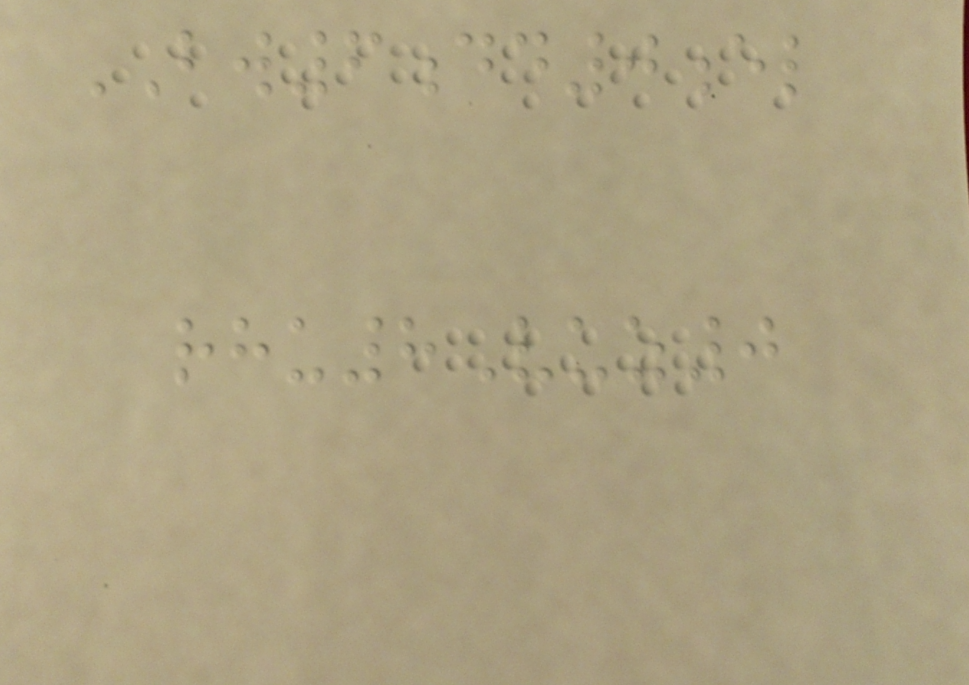BW6dd0el
rhu8Vuz0
